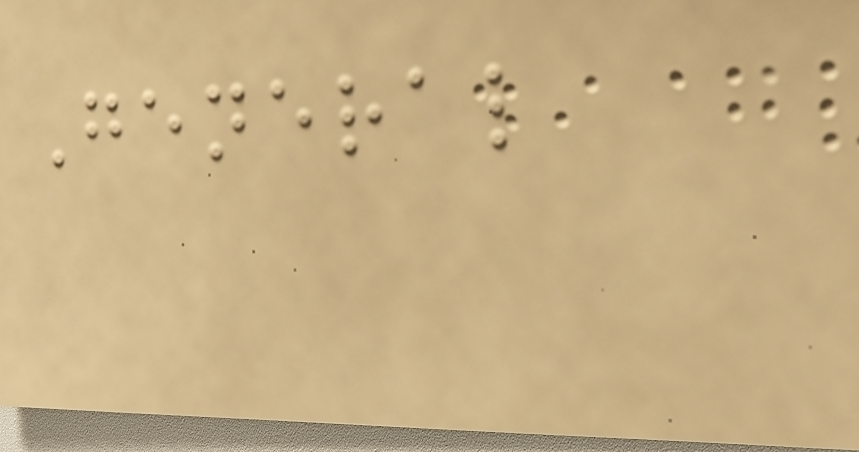General
